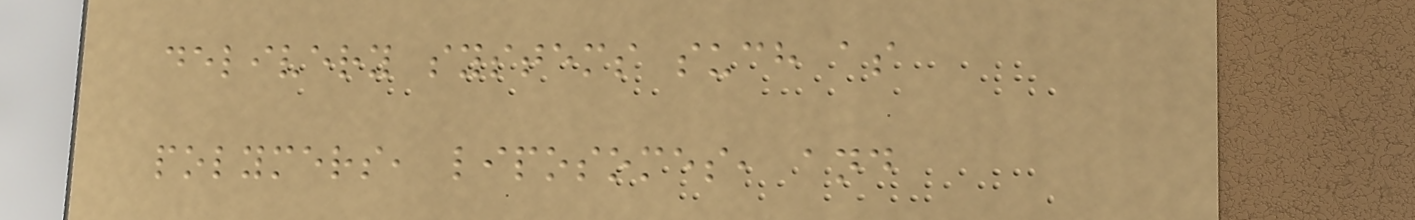delivery systems such as
polymers, liposomes, and
